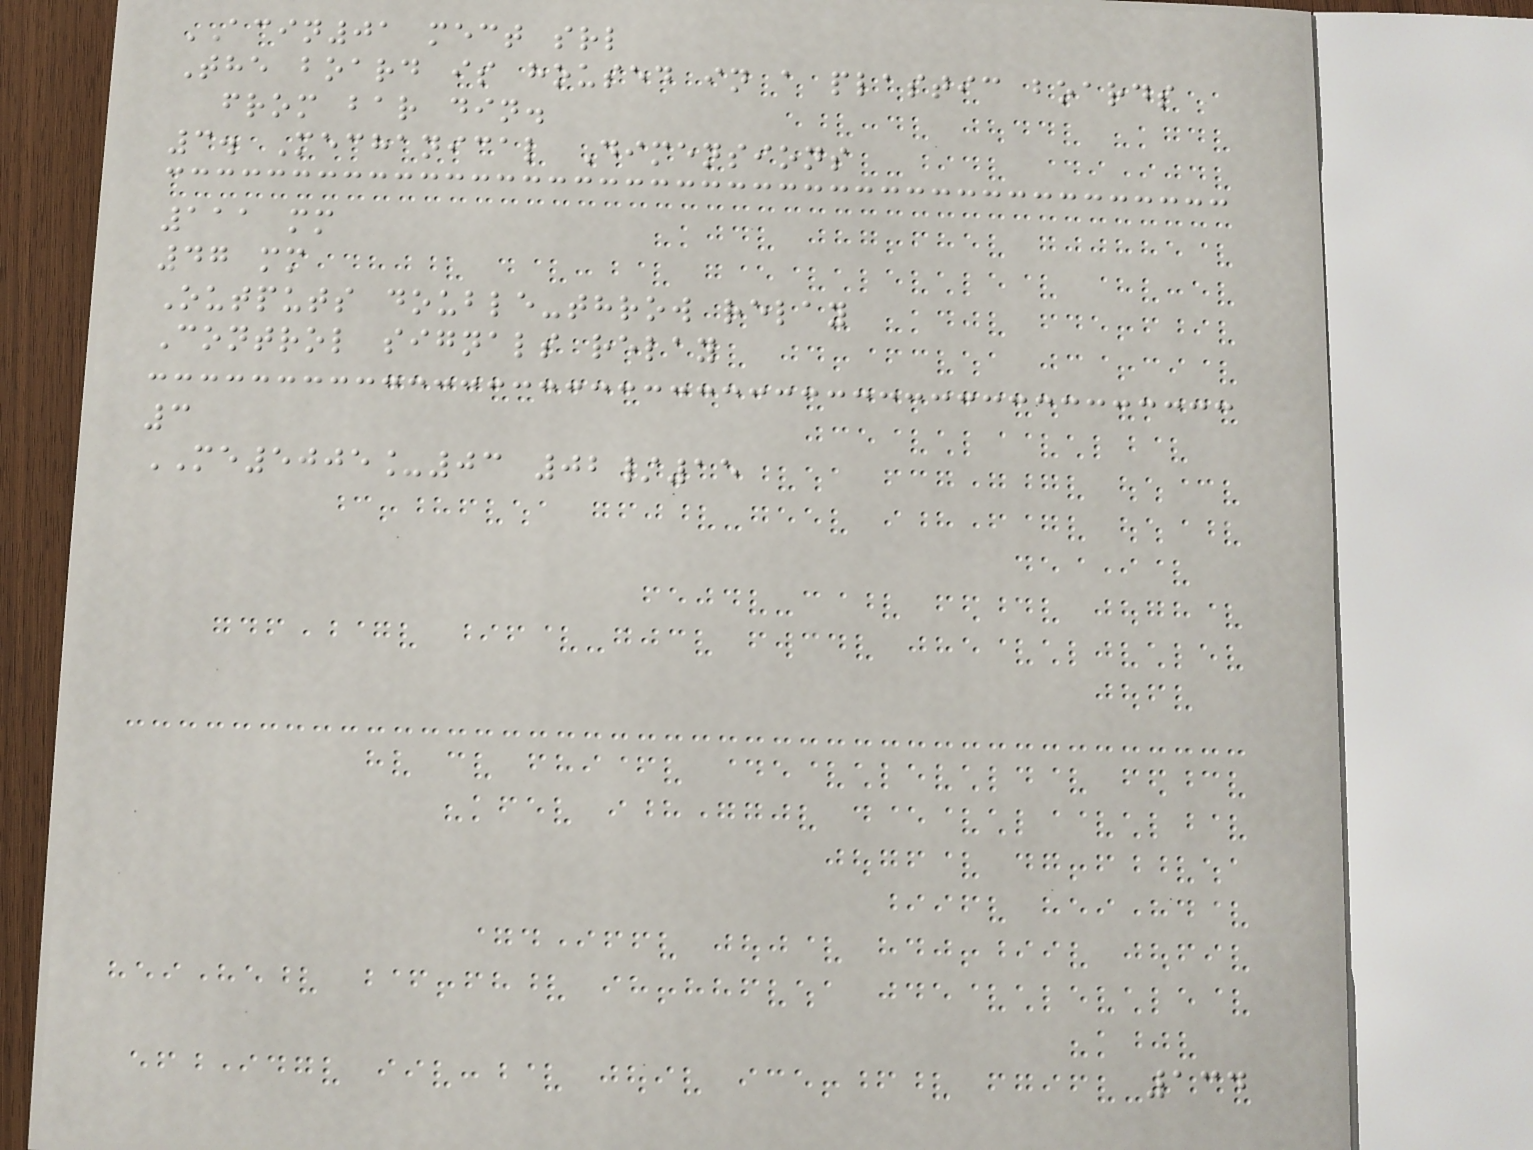ACIN01 mect srl
The board is housed in a plastic boards
from bar din.
3. Mechanical Dimensions
111 mm
47 mm
Outputs double-throw relay
Control signals relay
3
ME5005_03 02/15
134
